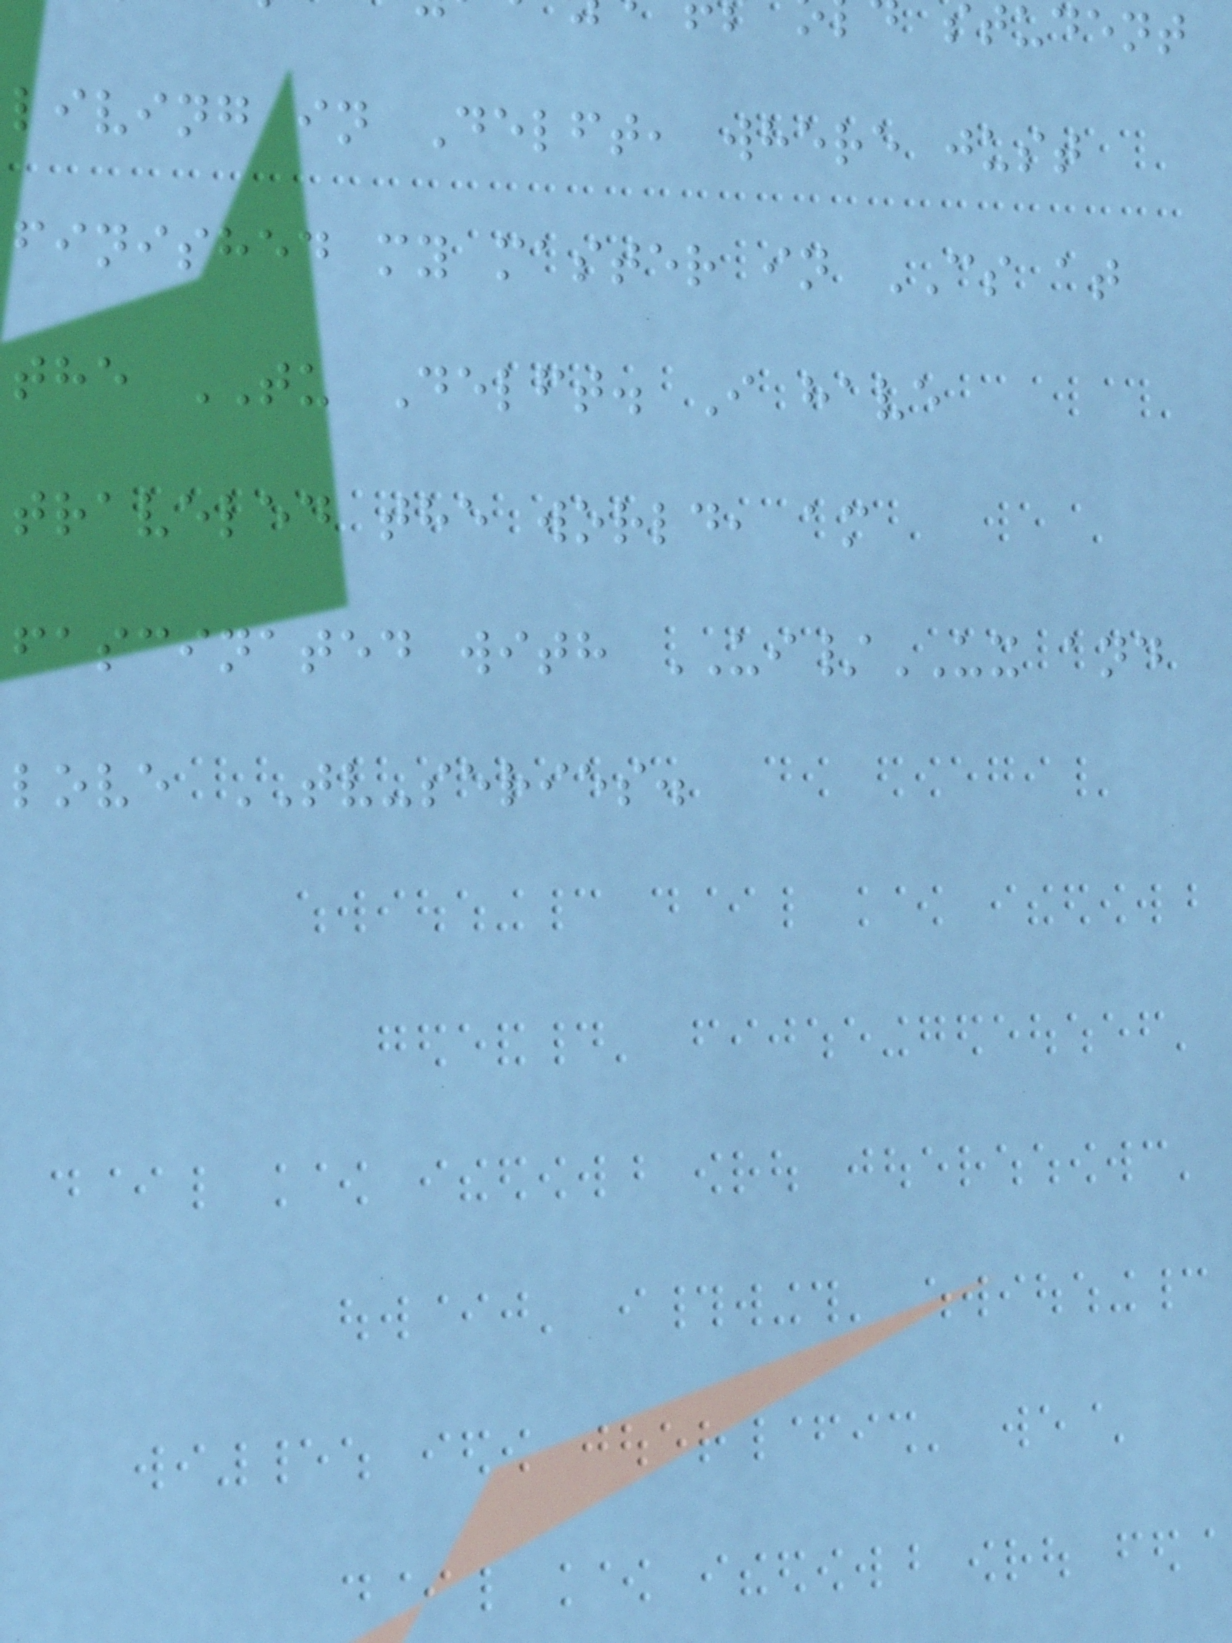living in Delft, where just
finished my master in CS at
the TU Delft. I have
traveled the world, am
fascinated with UI/UX and
love TV-series.
